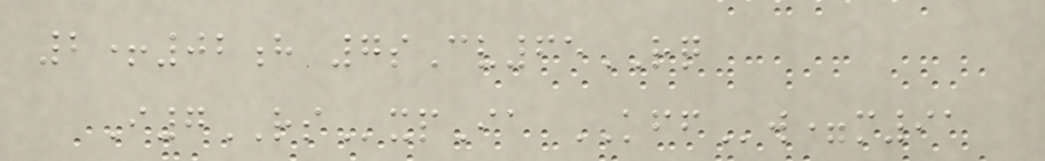2+02h 7sCv65RQ
I7RSxpIa KFFw=m91
